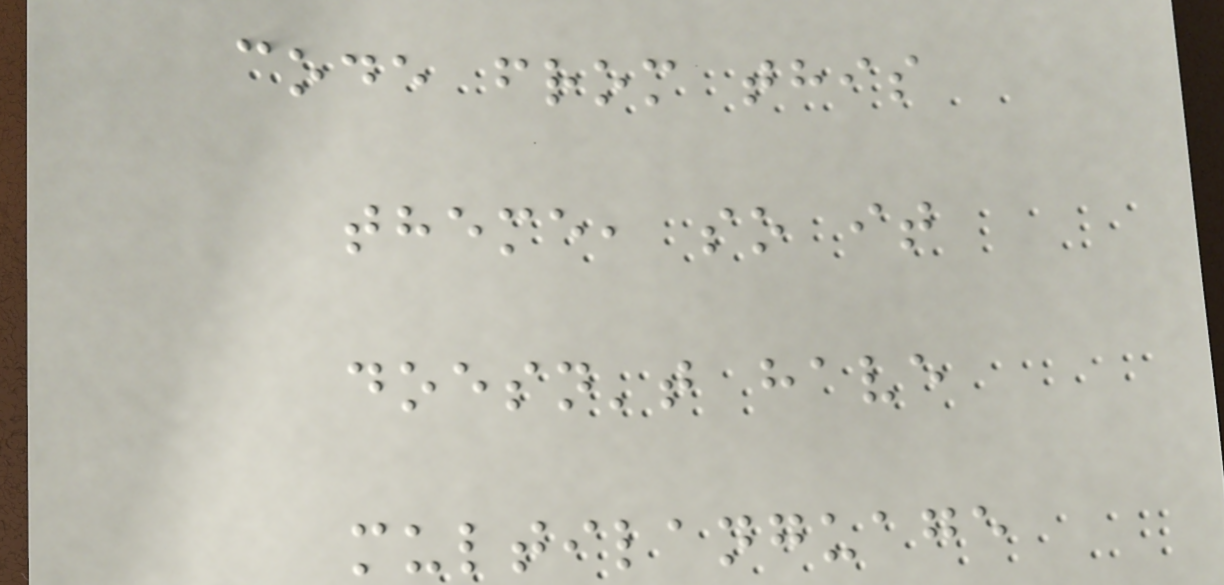code from this
theme, so it
doesn't have
multilanguage
